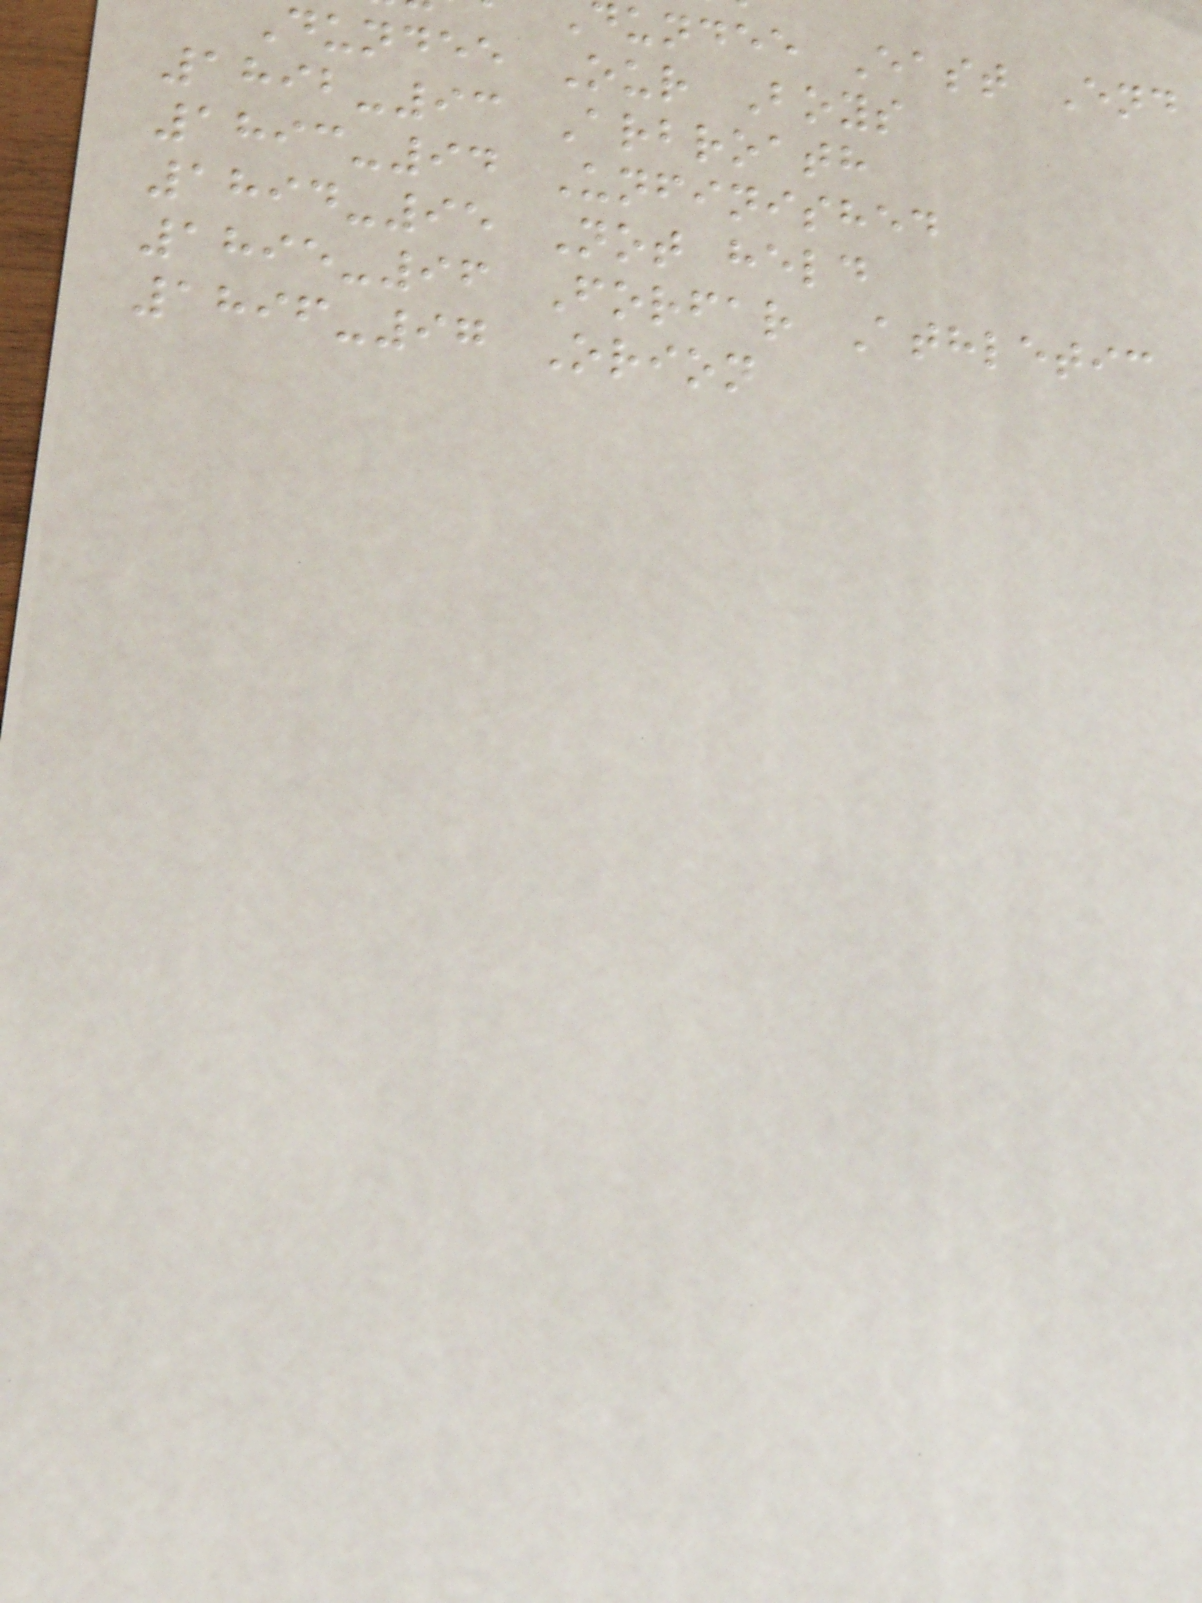undee East End
dundee Our Boys
1892-93 Arbroath
1893-94 Unfinished
1894-95 Not held
1895-96 Forfar Athletic
1896-97 Orion
